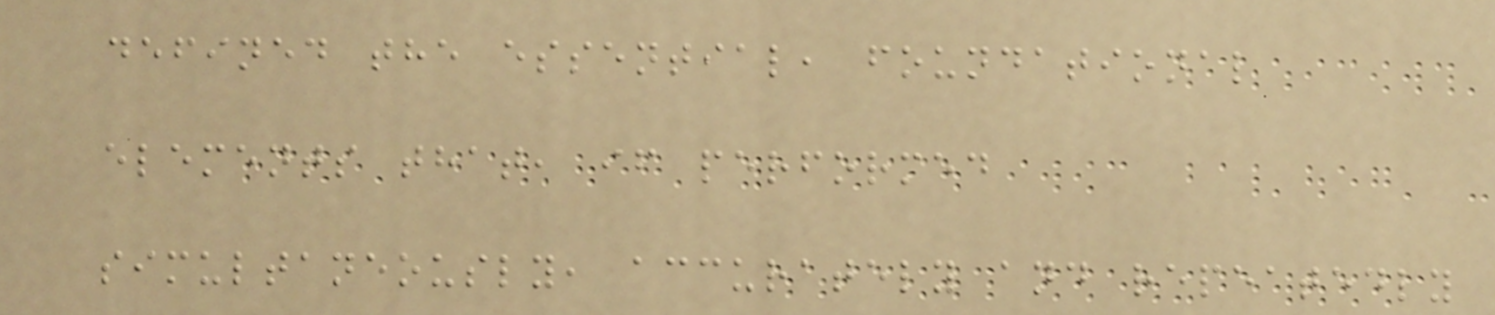defined the essential, foundational
elements that, if performed
simultaneously, accurately and repeatedly
